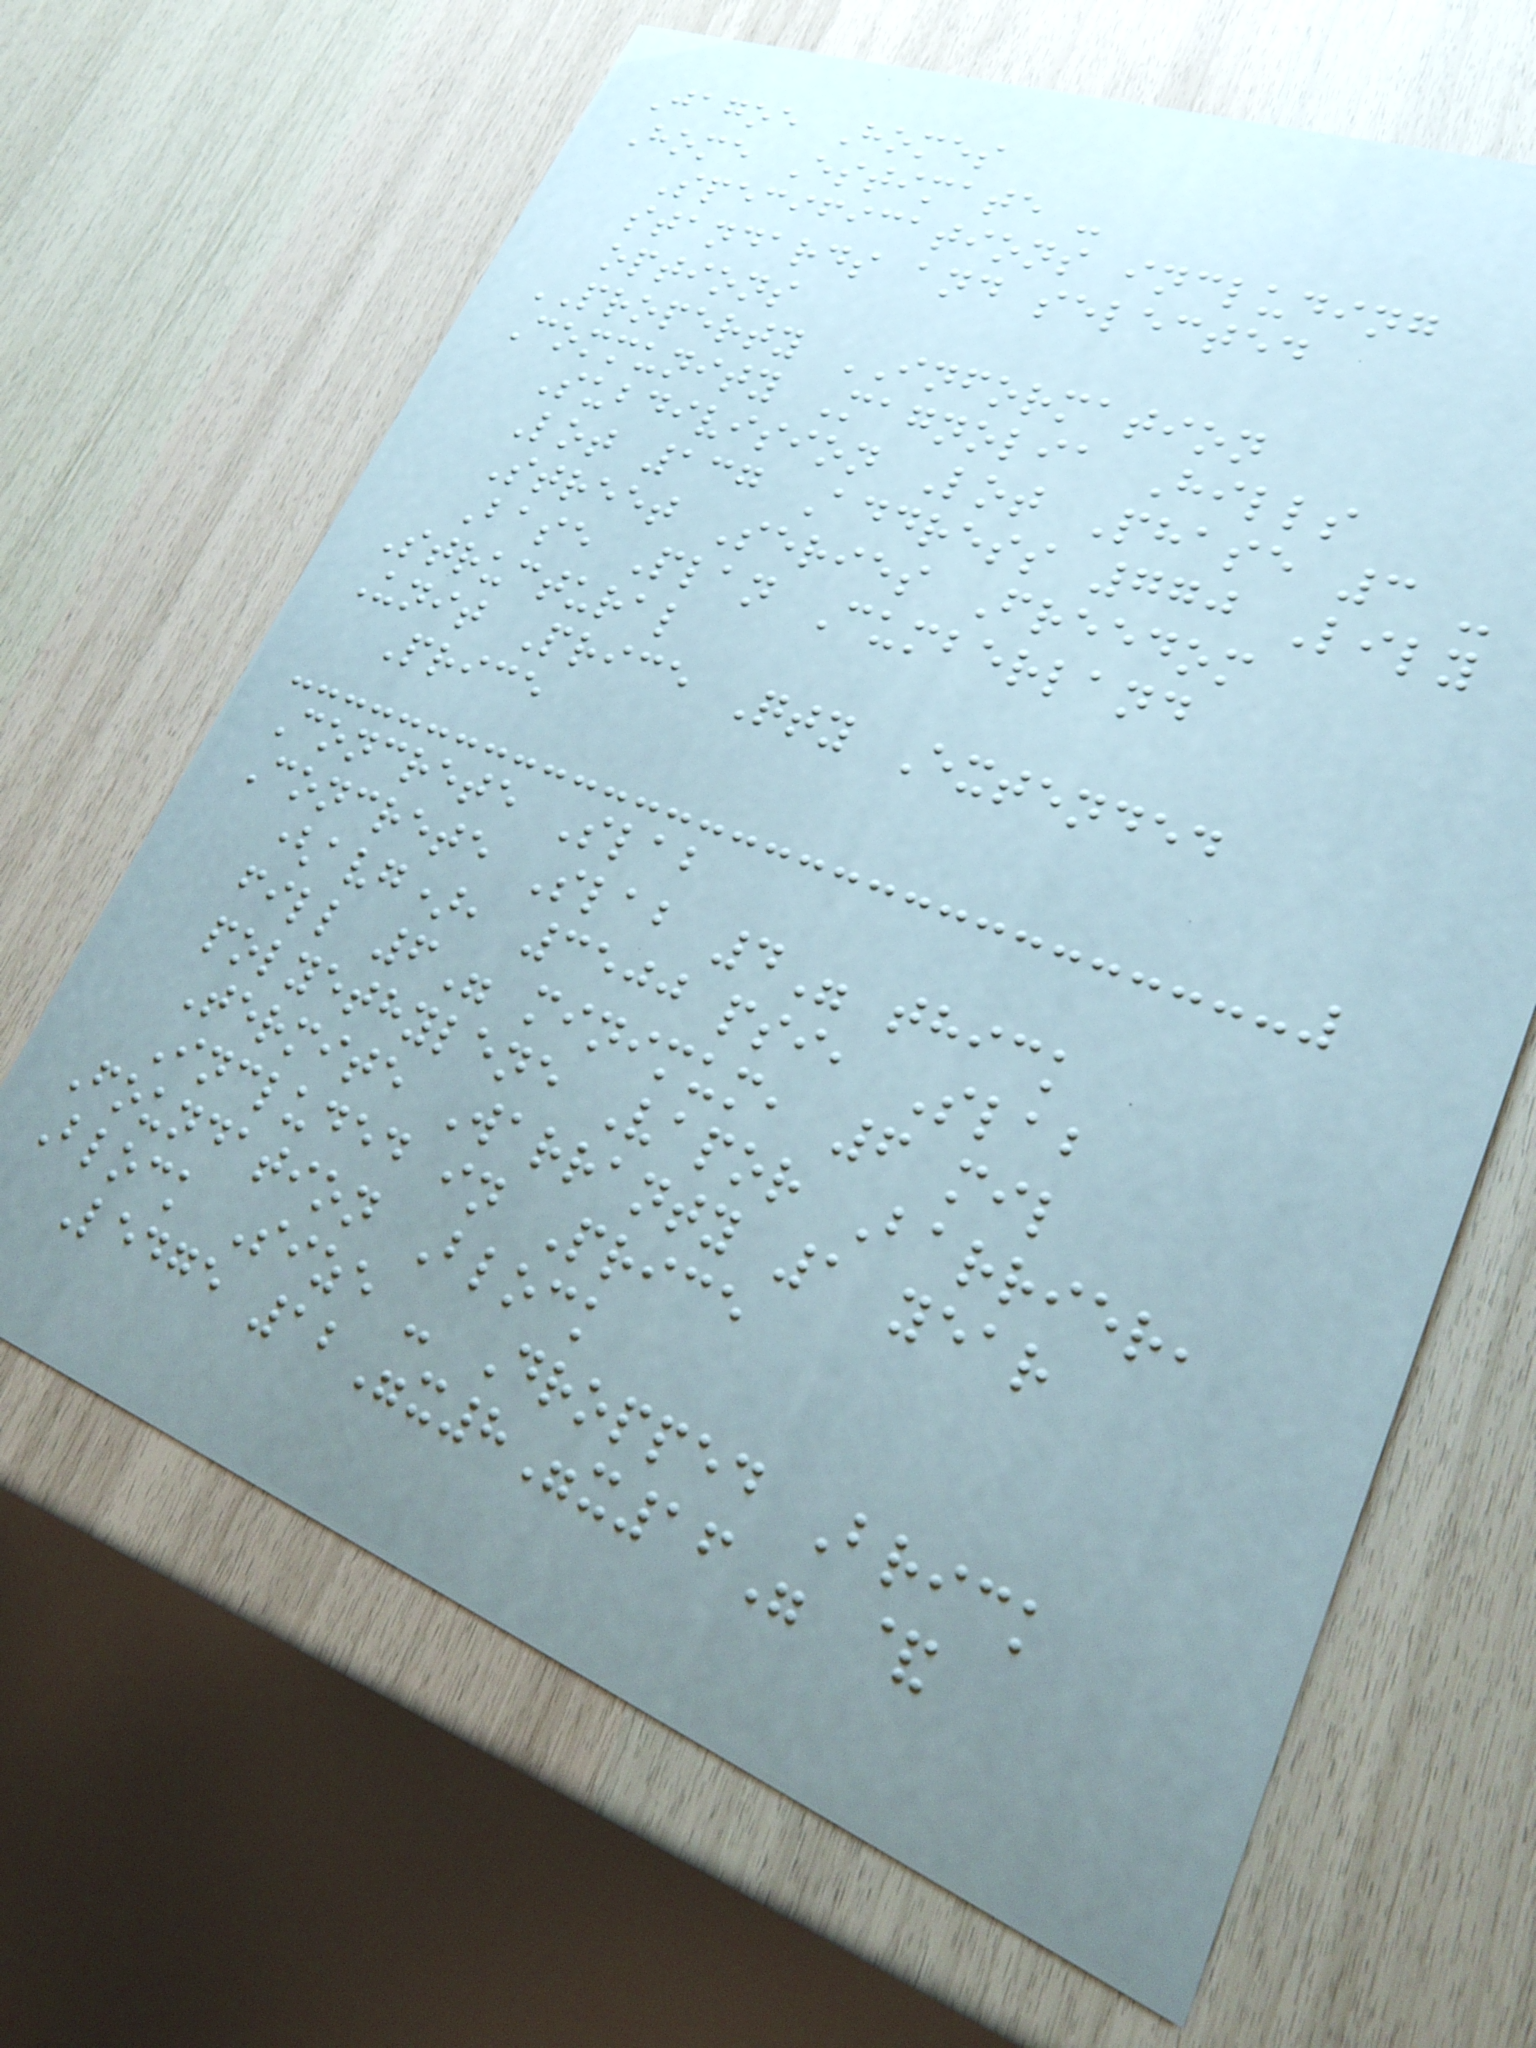Jagoe Homes
Home Estimate -
Specifications including
standards and selected
options
PROPERTY INFORMATION
Community Magnolia Hills
Subdivision Lot Phase 3 -
Lot 137 Address 770 Lily
Street Series Freedom
Base Plan Cumberland
Structural
Unit Price Qty Extended
Price
Concrete Slab
Concrete Slab 4" thick
(avg), 3500 psi, Slab
fill 6" minimum, 6 mil
polyethylene Vapor Barrier,
Termite Warranty 1 year
Included in Price
Foundation Block
Block Size - Dropped Brick
Ledge 12"x8"x16" &
